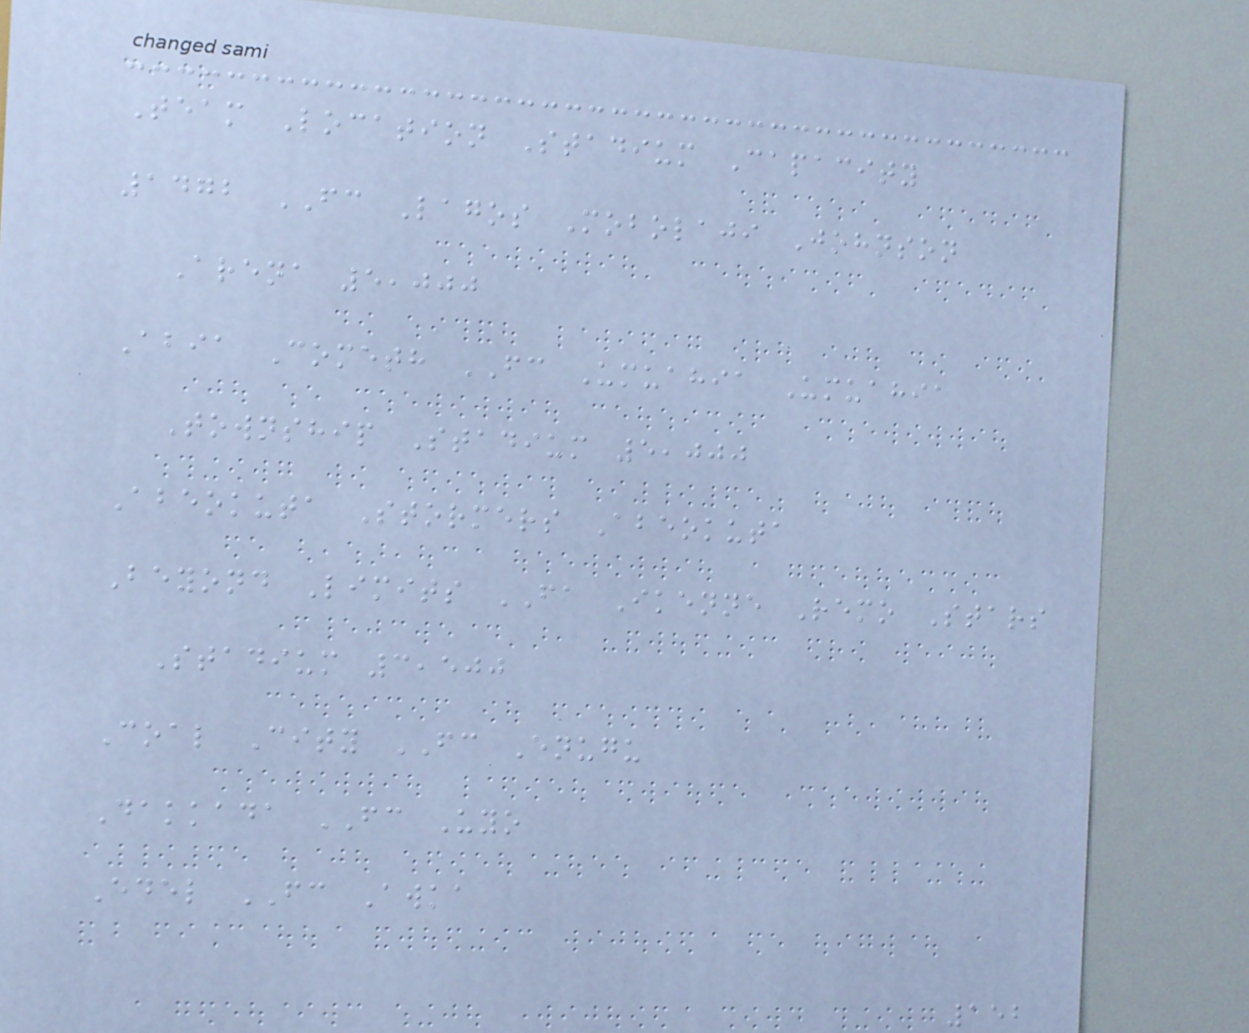Team Location Stadium Capacity
1472 FC Lagos Mobolaji Johnson
Arena 5,000
Abia Cometh FC Umuahia Umuahia
Township Stadium 5,000
Abeokuta Stormers Abeokuta
Beyond Limits FA Ikenne Remo Stars
Stadium 3,500
Coal City FC Enugu
Dakkada FC Uyo
Edel FC Awka
152
